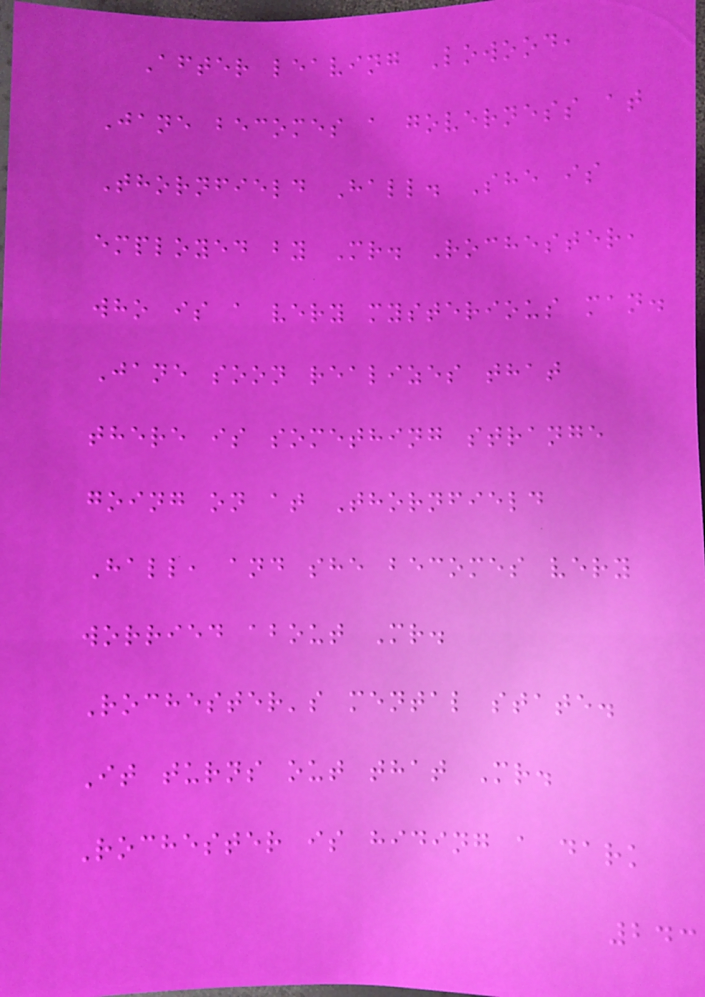After leaving Lowood,
Jane becomes a governess at
Thornfield Hall. She is
employed by Mr. Rochester,
who is a very mysterious man.
Jane soon realizes that
there is something strange
going on at Thornfield
Hall, and she becomes very
worried about Mr.
Rochester's mental state.
It turns out that Mr.
Rochester is hiding a dark
243
